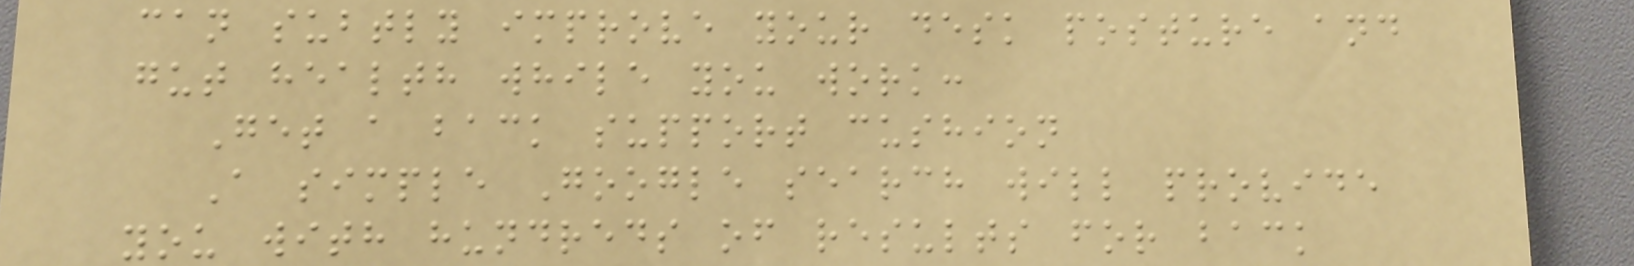can subtly improve your desk posture and
gut health while you work:
Get a back support cushion
A simple Google search will provide
you with hundreds of results for back
